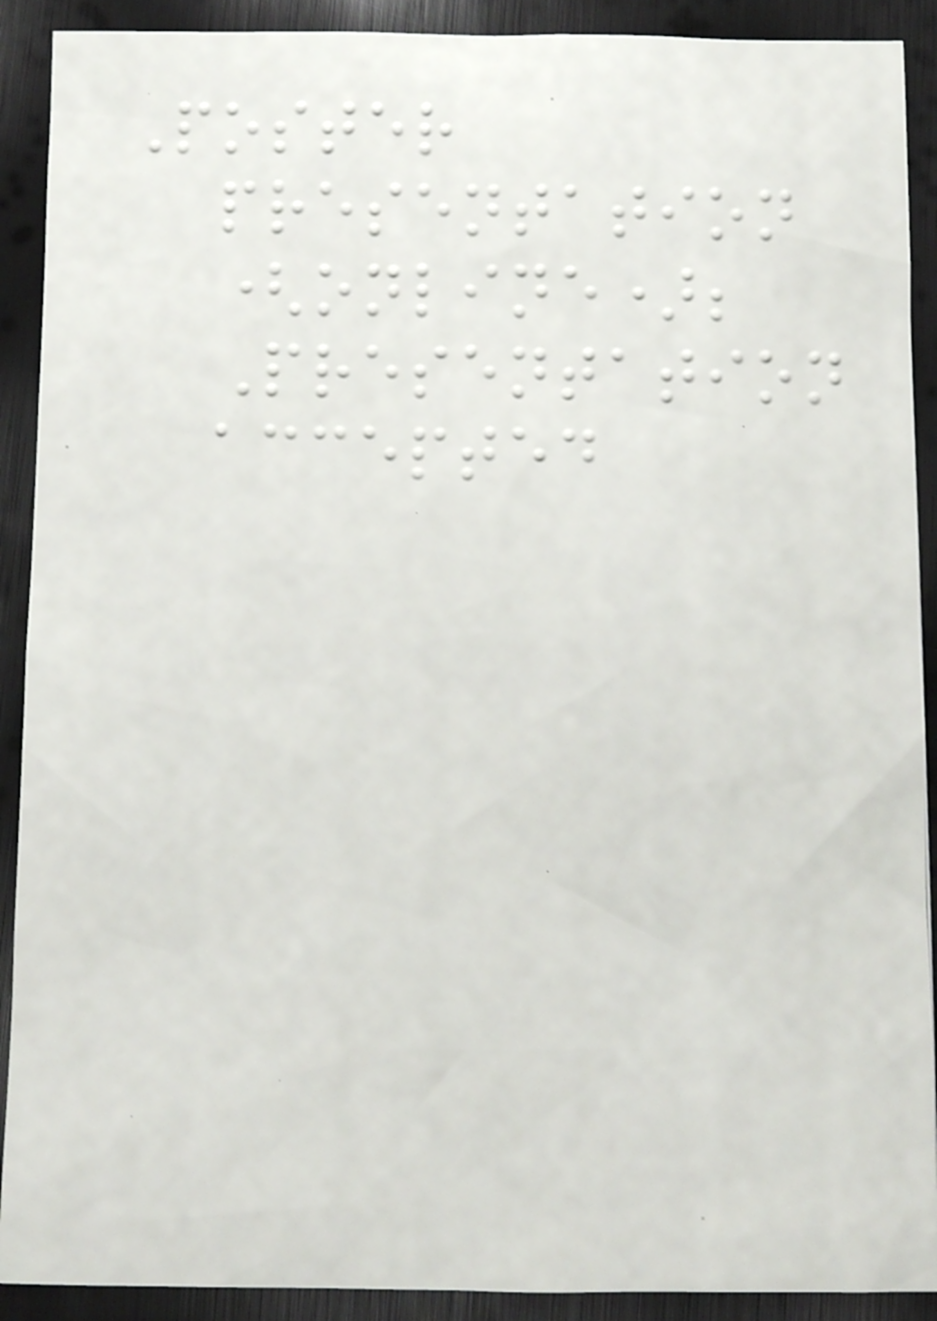Poster
presentation
(online);
Presentation
accepted
